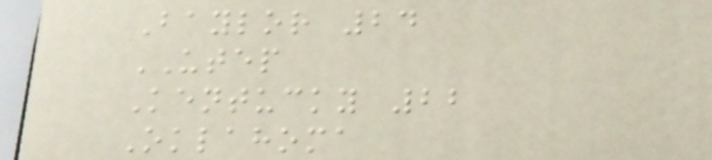Baylor 24
UTEP
Kentucky 22
Oklahoma
